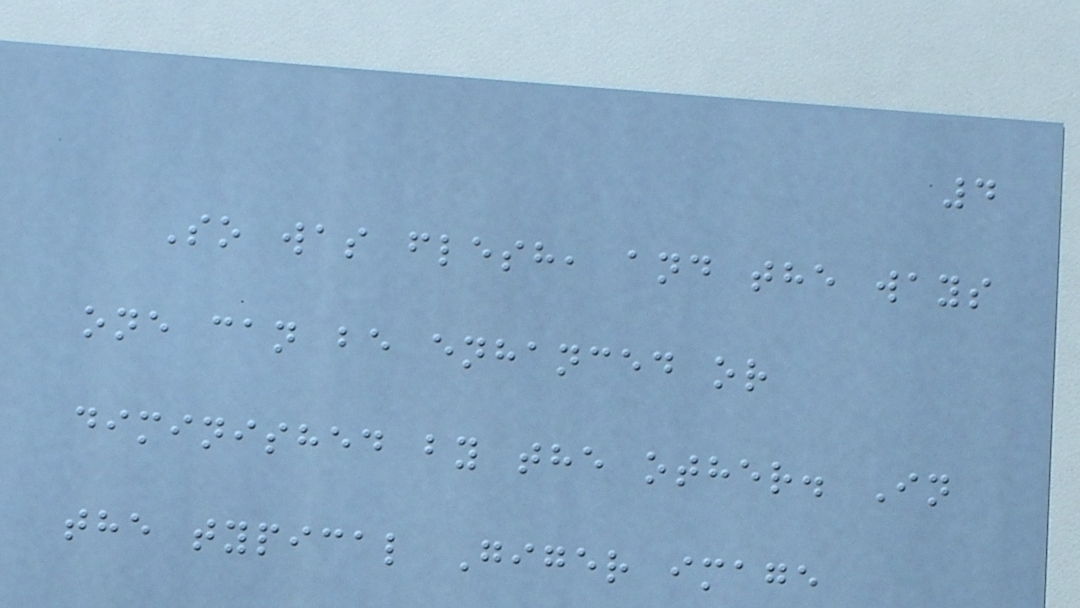4
So was flesh, and the ways
one can be enhanced or
diminished by the other. In
the typical Giger image
